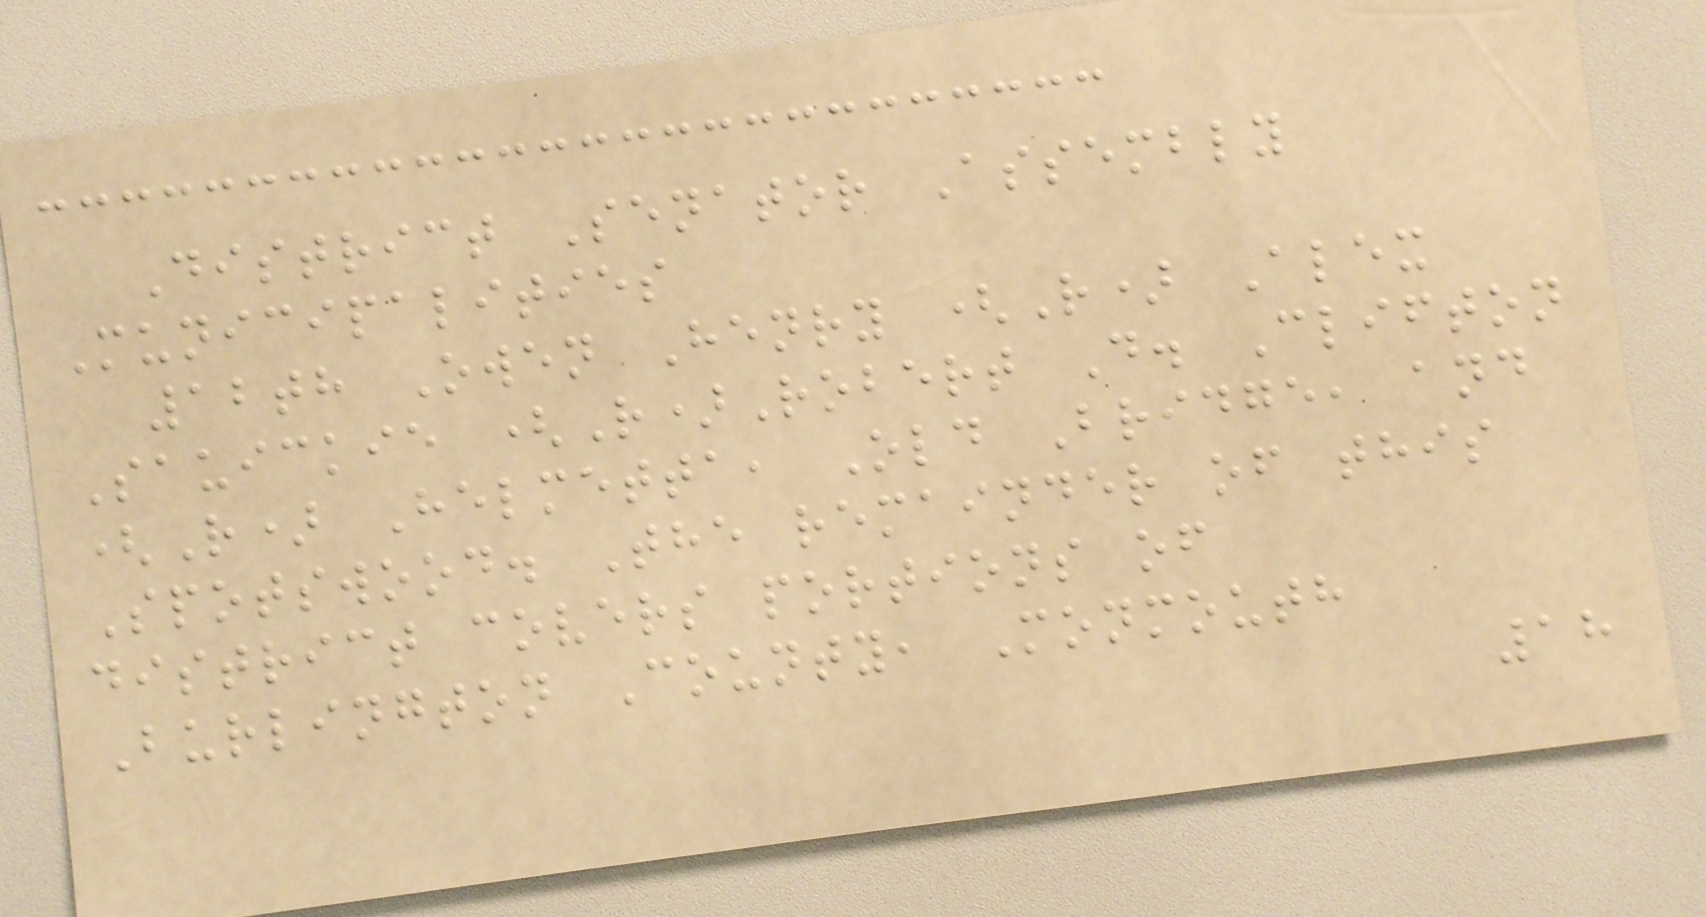District Senator Assembly
Municipalities
12th Owen Henry (R) Alex
Sauickie (R)Robert D. Clifton
(R) Helmetta, Old Bridge, and
Spotswood. The remainder of this
district covers portions of
Burlington County, Monmouth
18
